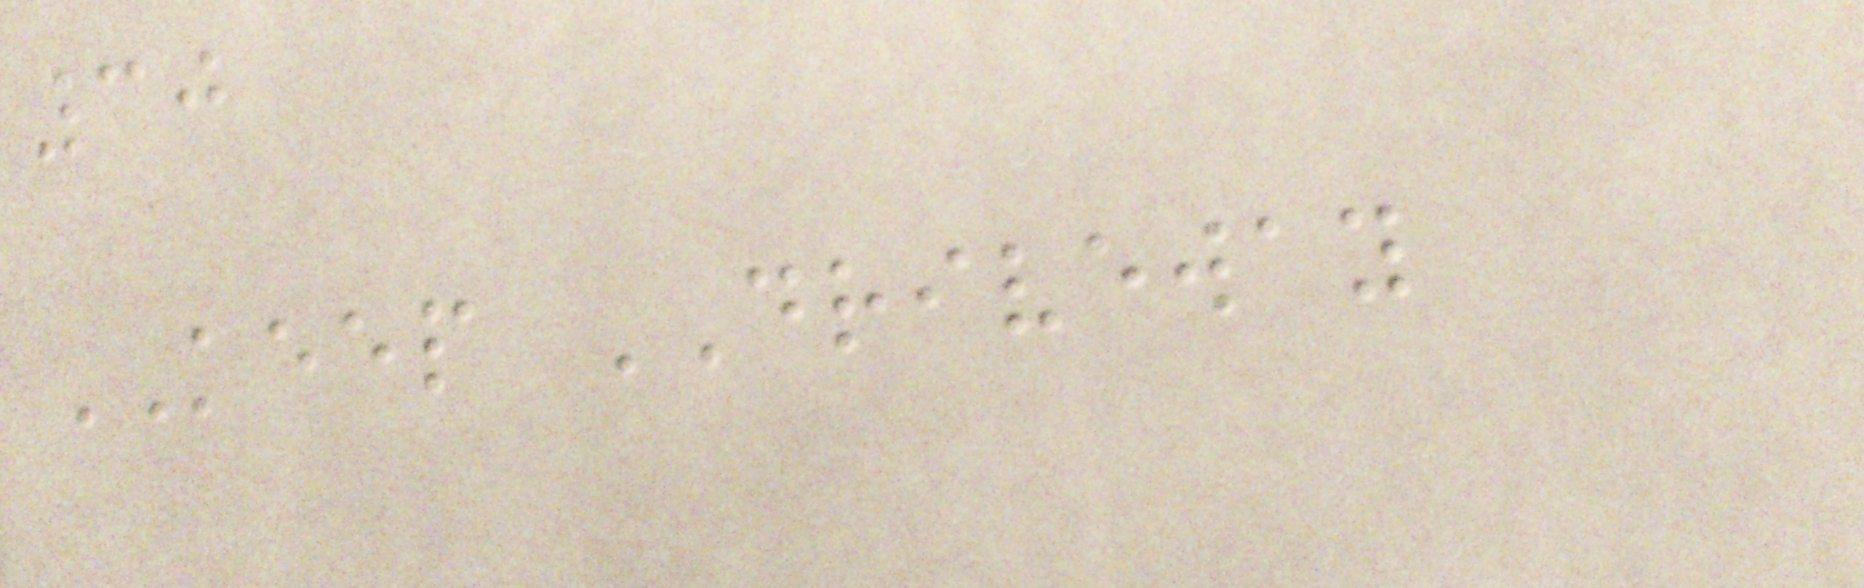30
KEEP DRIVEWAY
